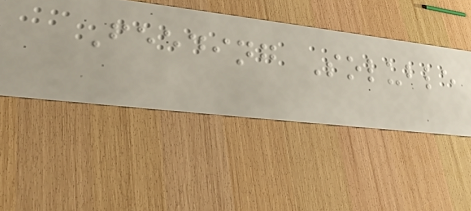Feeding Soluble
